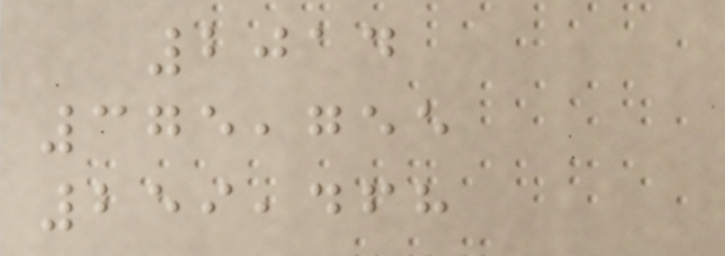2014
375,755
259,468
